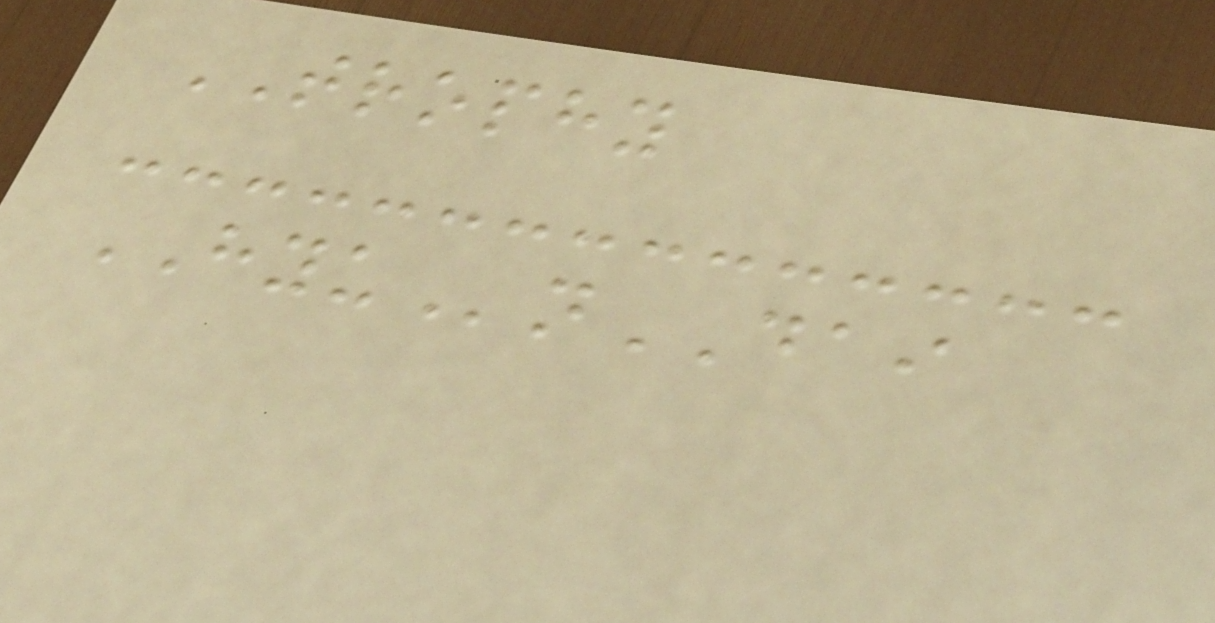TROPHY
HYUnDAI
